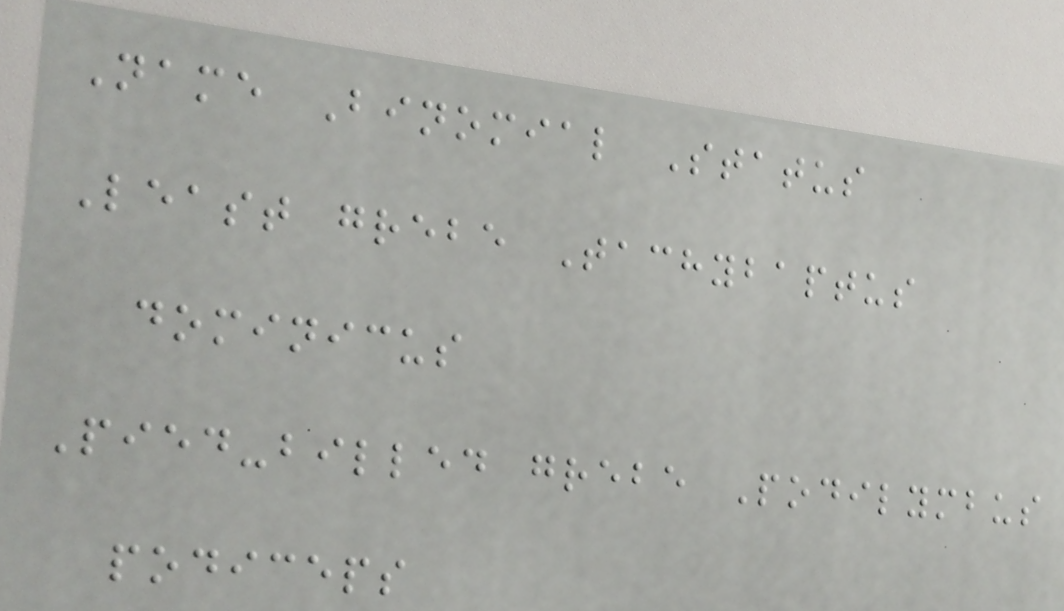Name Binomial Status
Least grebe Tachybaptus
dominicus
Pied-billed grebe Podilymbus
podiceps
